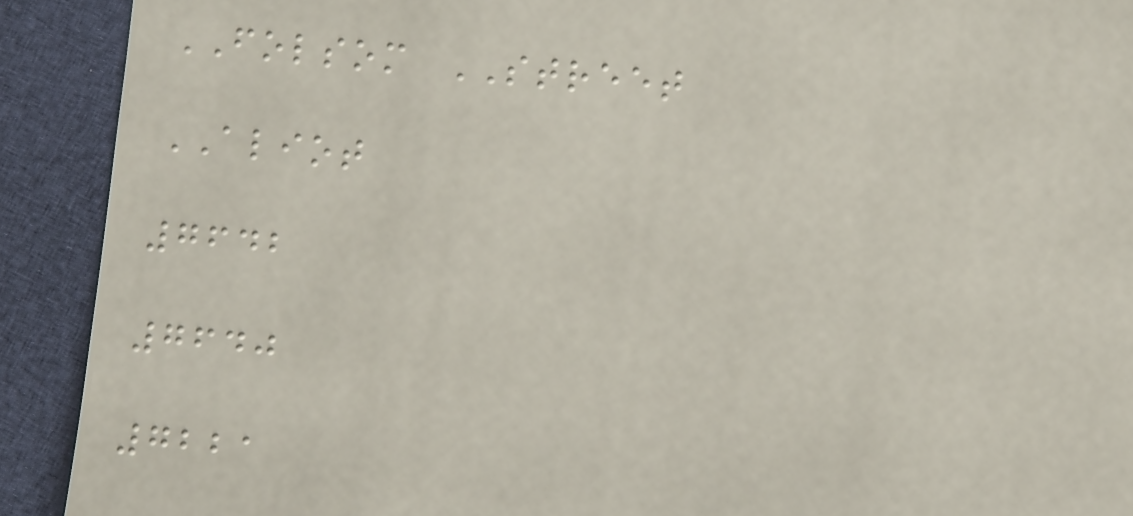FOLSOM STREET
ALIOT
7642
7640
7221
